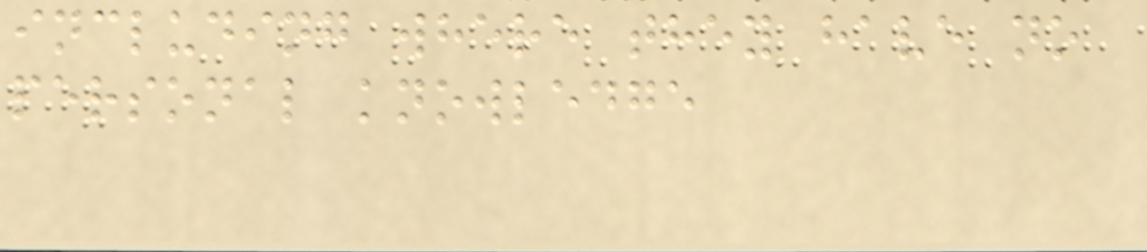including where they have no
personal knowledge
